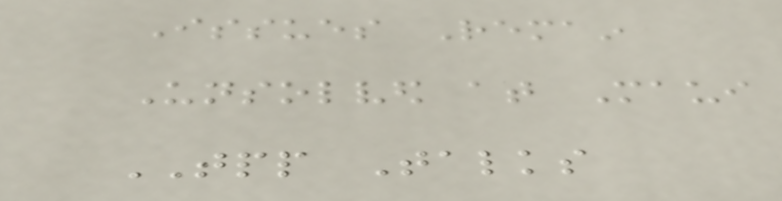Issues Remain
Unsolved at Maui
TPP Talks
